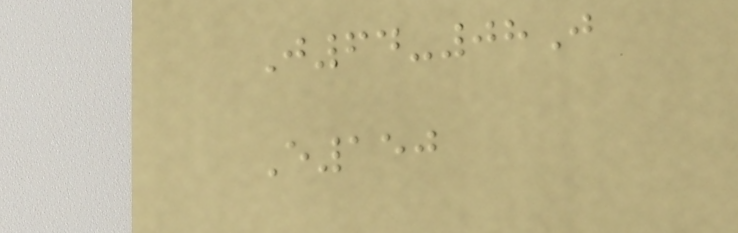J64-08J
E150
